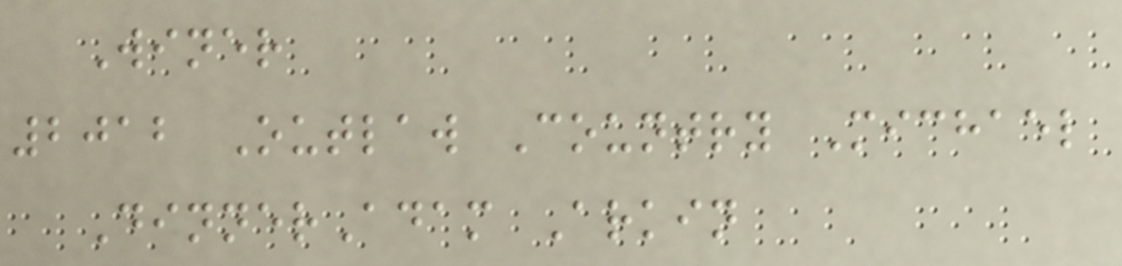Winer
2012 Outlaw Country Michael
DinnerAdam Arkin
